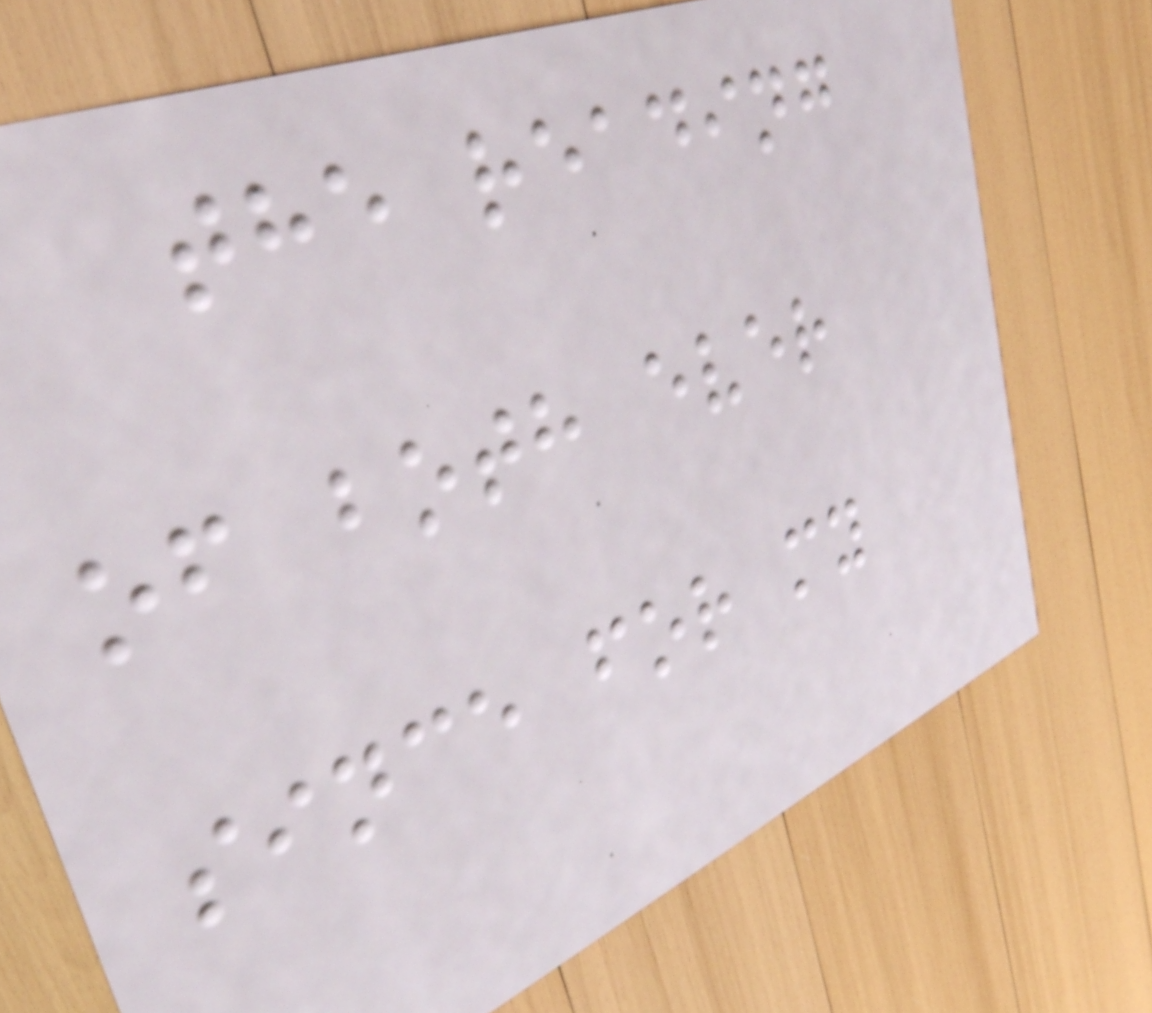the reading
of both ever
since for my
